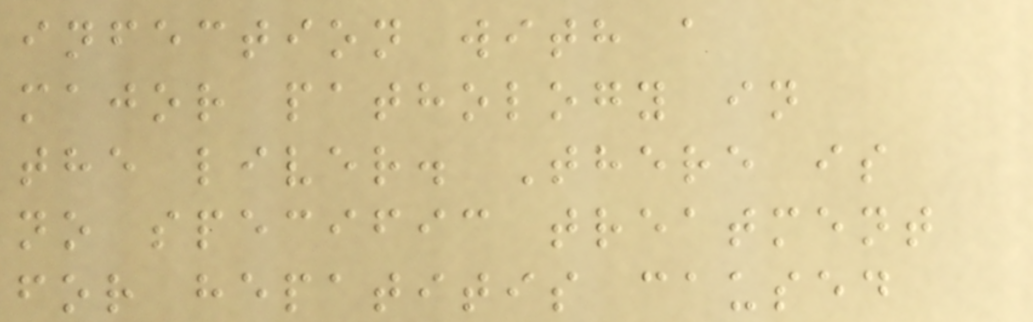infection with a
major pathology in
the liver. There is
no specific treatment
for hepatitis caused
